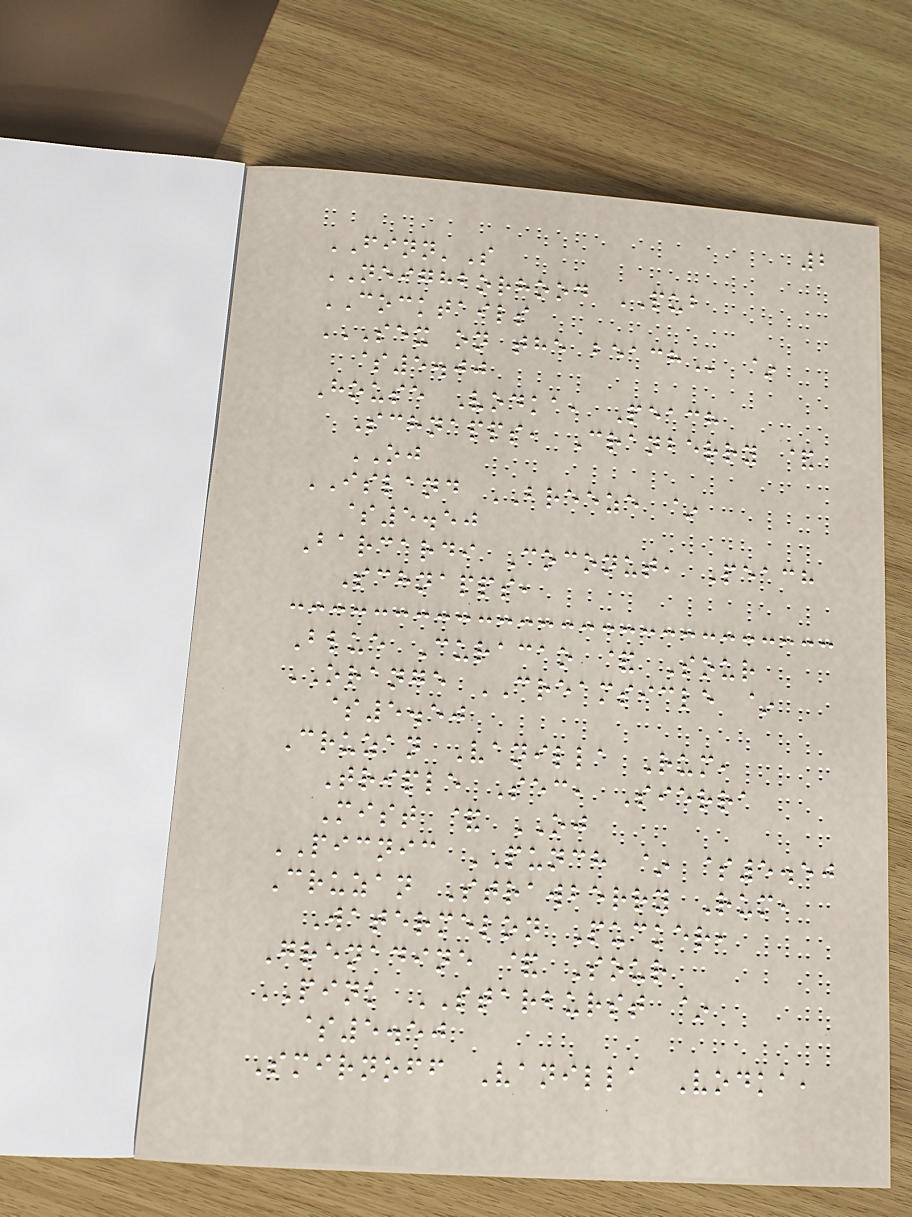2
FINN'S
NEIGHBORHOOD PUB
COCKTAILS
SEX ON THE BEACH ~
$5.00
House Vodka, Peach
Schnapps, Cranberry &
OJ
ISLAND BREEZE ~
$5.50
Barcardi Coconut, Peach
Schnapps,
Blue Curacao & Sour
ORANGE CREAMSICLE ~
$5.50
Cruzan Vanilla Rum,
Triple Sec, Sierra
Mist & OJ
PICNIC PUNCH ~ $5.50
Cruzan Strawberry Rum,
Watermelon Pucker,
Grenadine & Sour
PINK STARBURST ~
$5.50
Smirnoff Vanilla Vodka,
